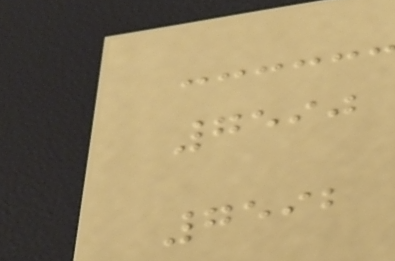7590
7592
